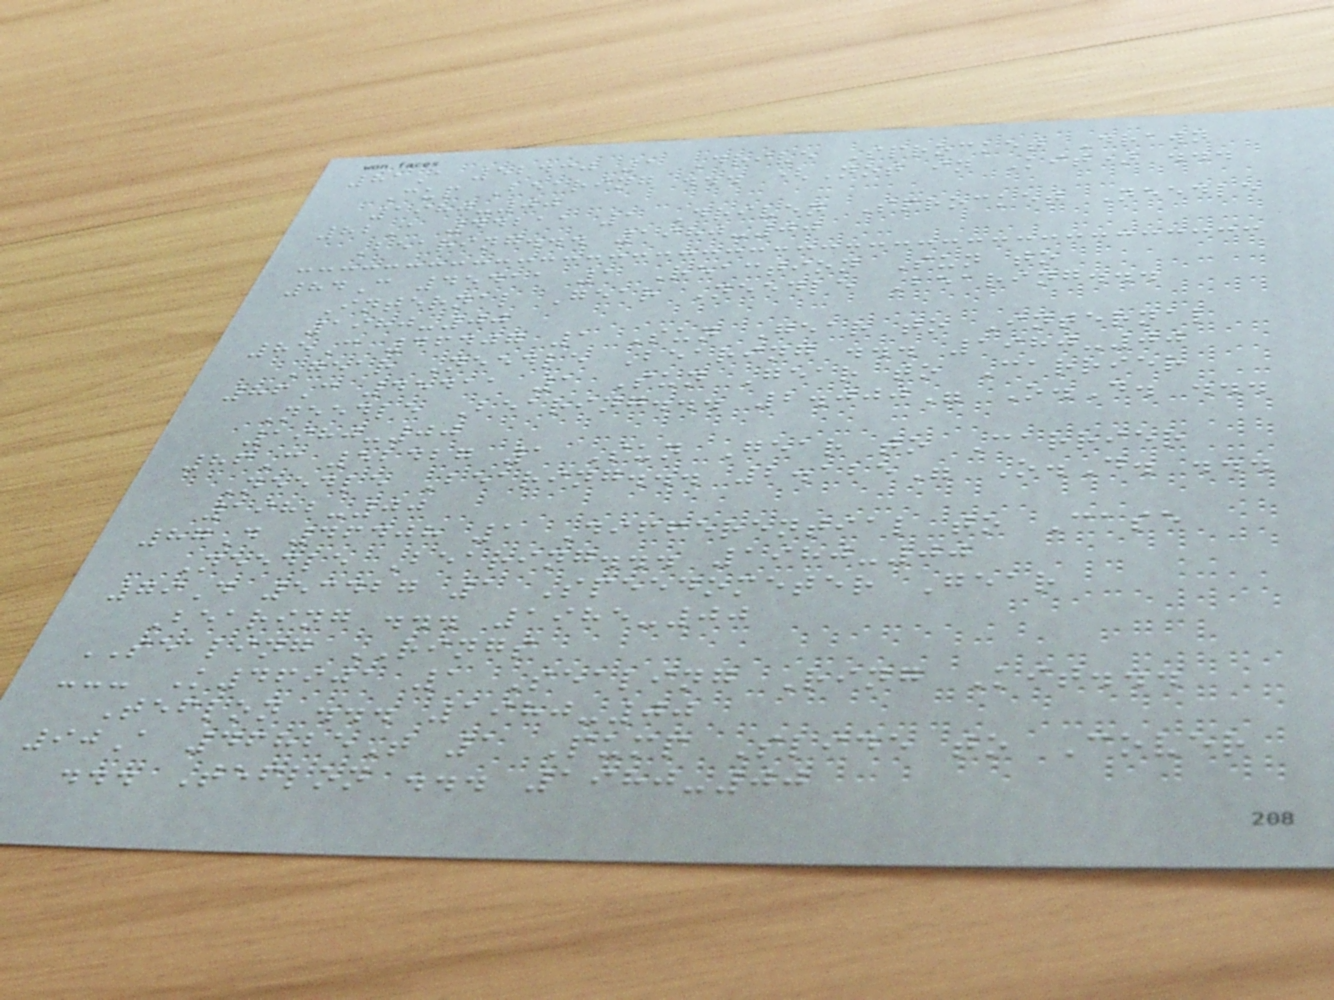81A 52430 1 Drive Sprocket Drawn
Cup Bearing ... (Not in Kit) ...
1980-00
82A 44211 1 Driven Sprocket Needle
Bearing... 1980-00
84C 45411 1 Reaction Sun to
Internal Gear Needle Bearing...
1980-00
85C 46407 1 Sun Gear to Internal
Gear Needle Bearing ... 1980-00
86C 45411 1 Sun Gear to Carrier
Needle Bearing... 2.000" O.D. ...
1980-00
86C 52427 1 Sun Gear to Carrier
Needle Bearing... 2.125" O.D. ...
1982-00
87D 46408 1 Differential to Case
Needle Bearing... 1980-00
79D 53427 1 Speedometer Gear
Bearing ... 1985-00
SEALING RINGS
--- K46901 1 Sealing Ring Kit...
Teflon ... 1980-00
90A 46825T 1 Pump Slide to Cover
... Teflon ... 1980-00
